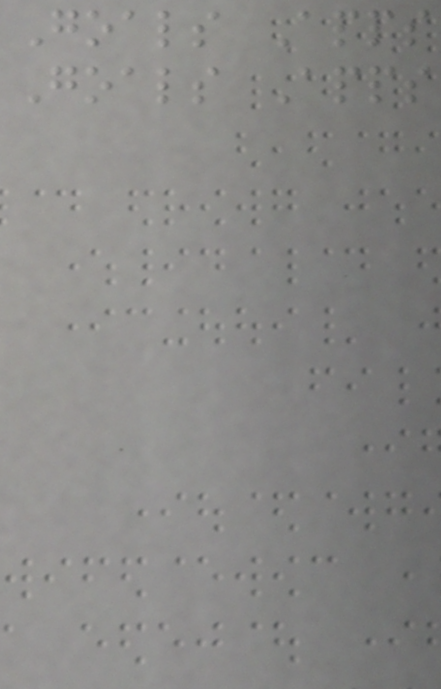Goals Apps
Goals Apps
